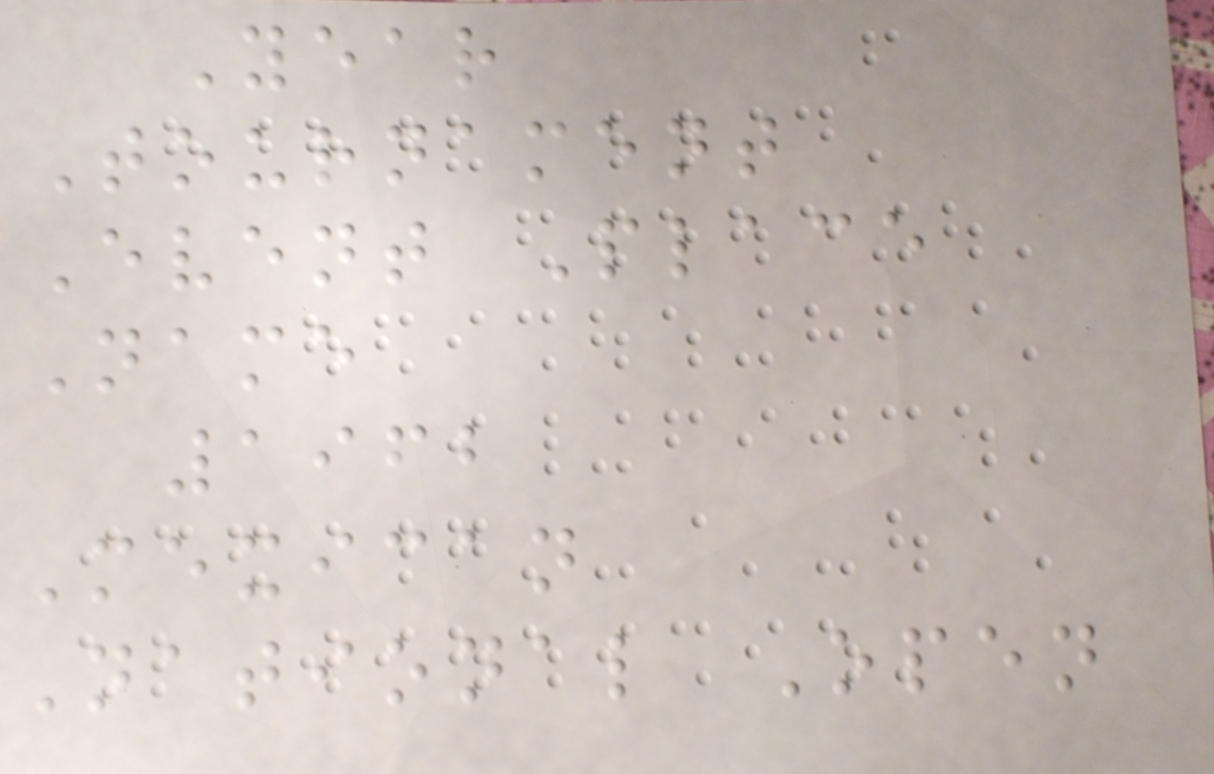Year
Tournament
Event Place
Name
1962
Mexican
National Open
